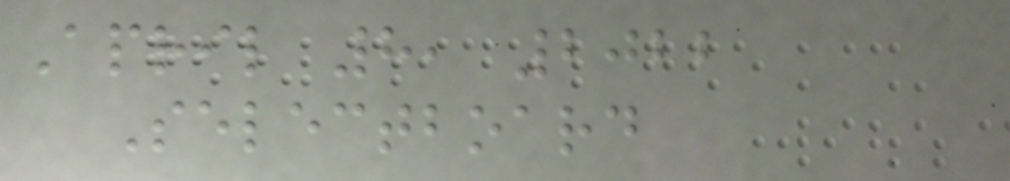April 8, 2022
Selectboard
